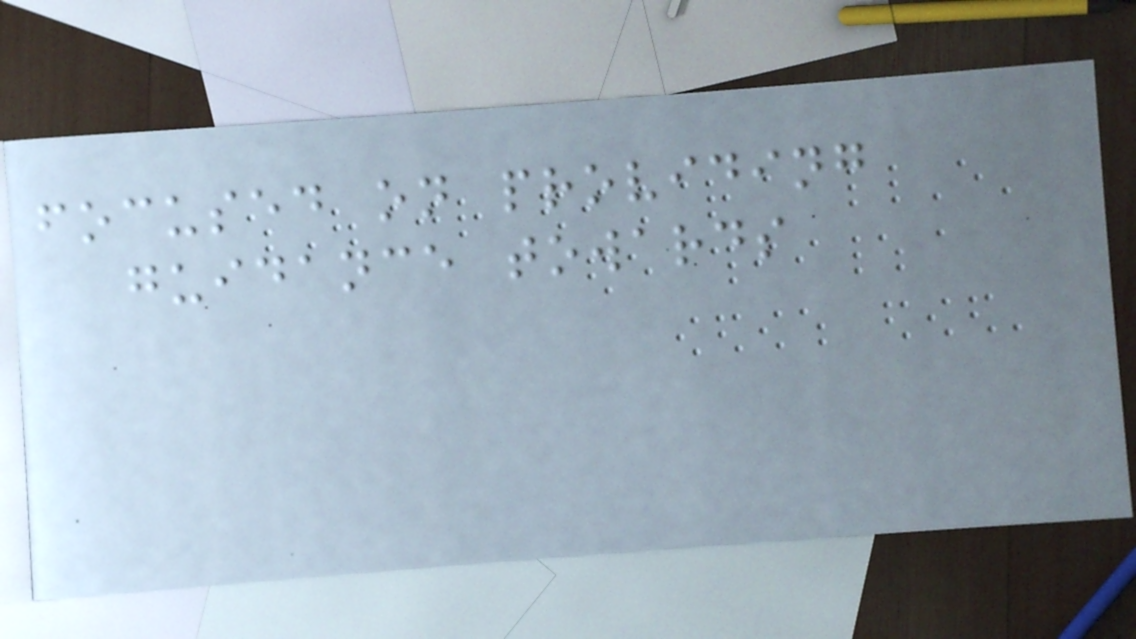focused on providing
guidance towards
